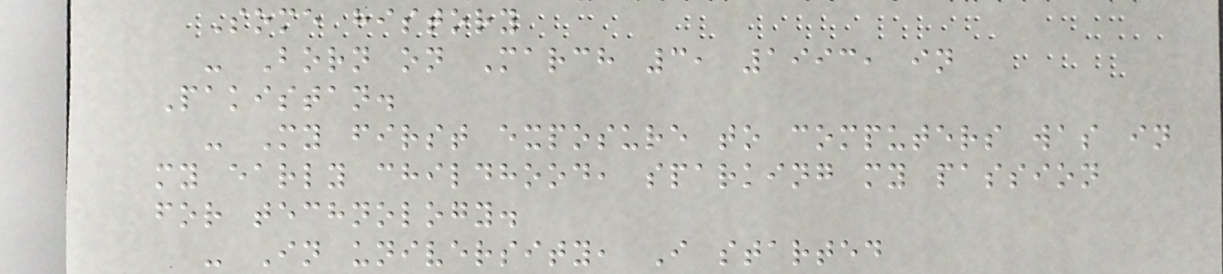Some history
- Born on March 3, 1993, in
Pakistan.
- My first exposure to computers was in
my early childhood, sparking my passion
for technology.
- In university, I started
